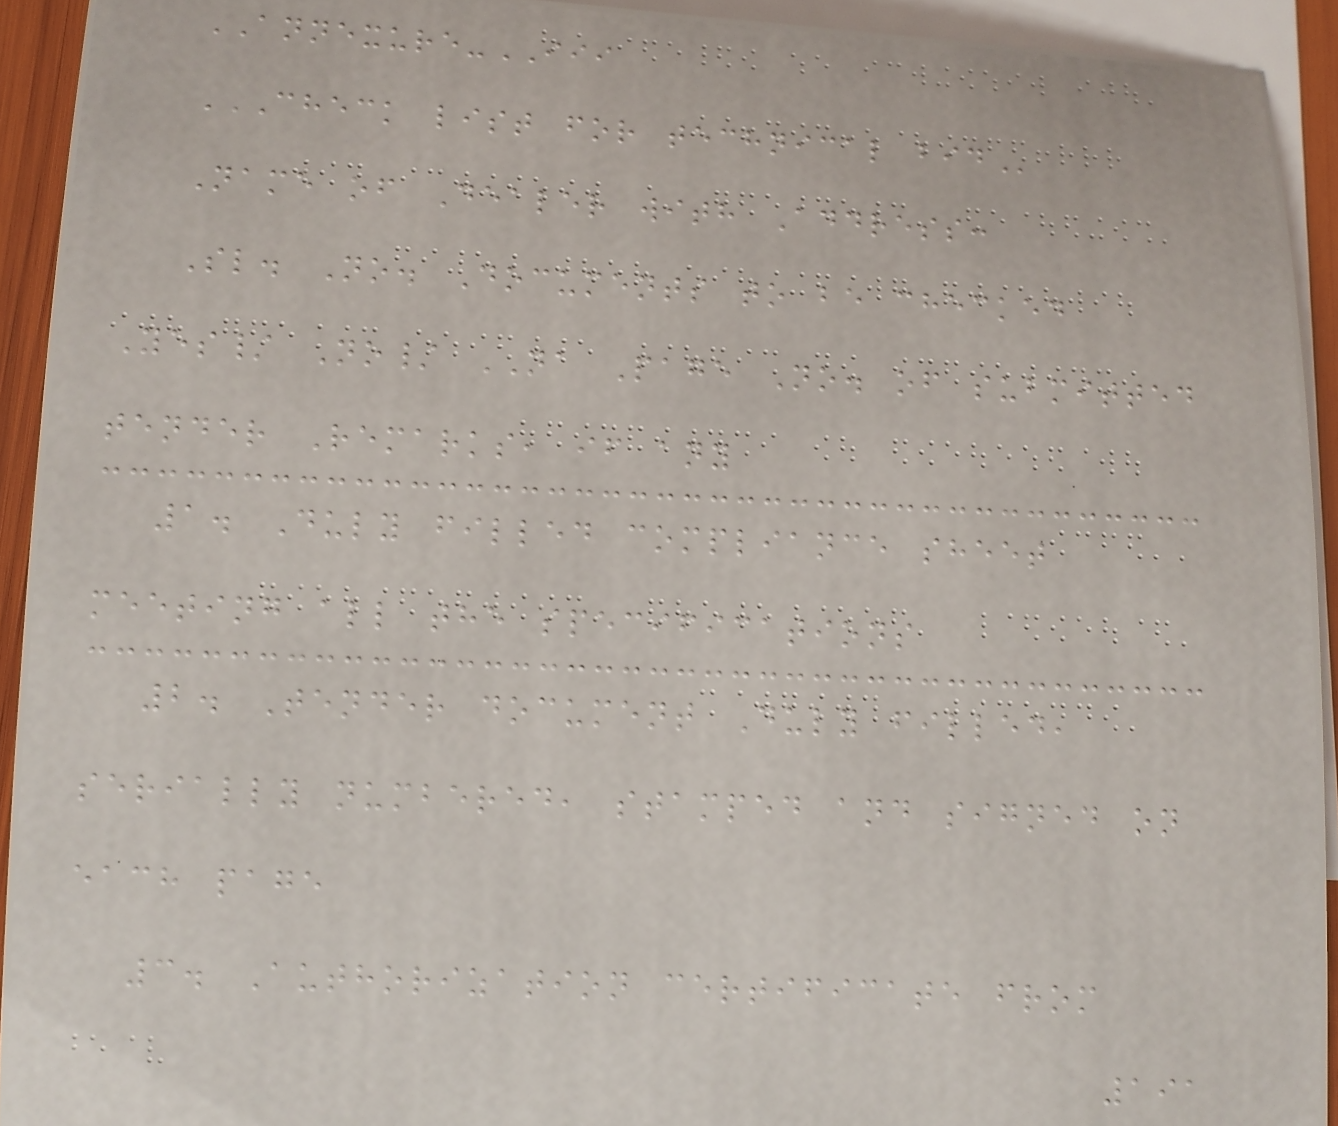ANNEXURE-III
CHECK LIST FOR TECHNICAL BID
Name of Dealer with Address:
Sl. No. Documents to be checked
Yes/ No/ NA Page No. of submitted
tender Remarks, if any
1. Duly filled compliance sheet
meeting all the specifications
2. Tender document Duly filled,
serially numbered, stamped and signed on
each page
3. Authorization certificate from
191
